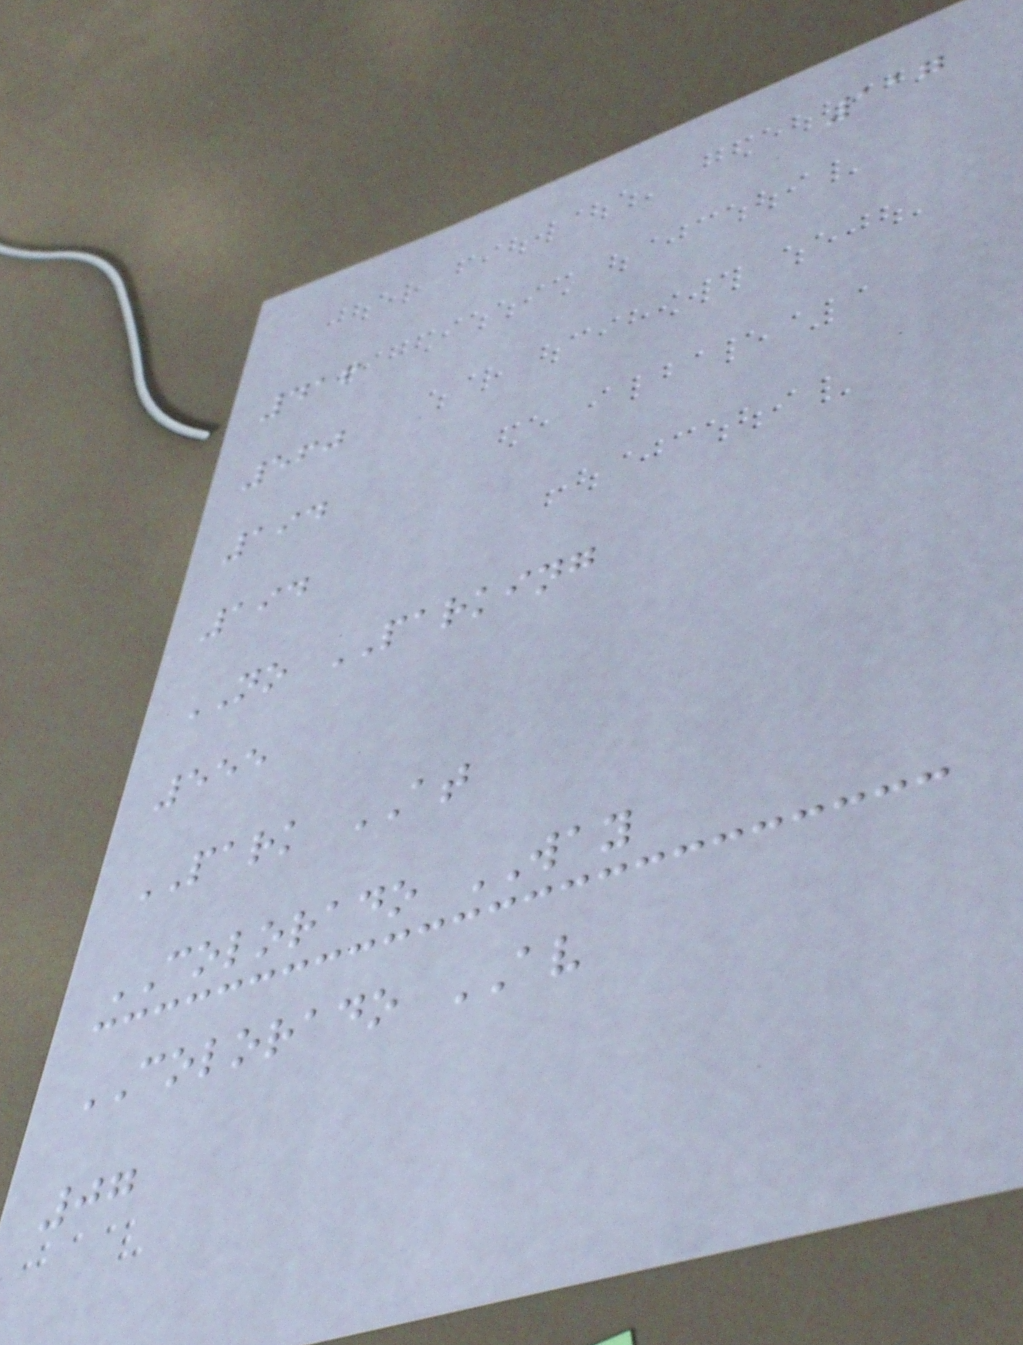117
416
560
194
194
NO PARKING
555
PARK AT
COLORADO WAY
COLORADO AV
07
